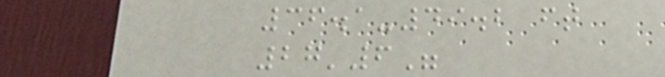36.1-49.2 ft
27'6"
